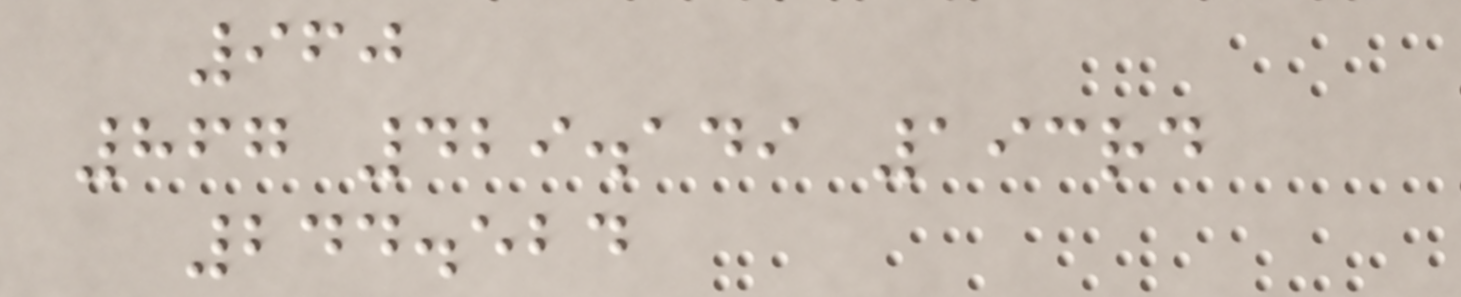960
867 429.149 193rd
244.524
